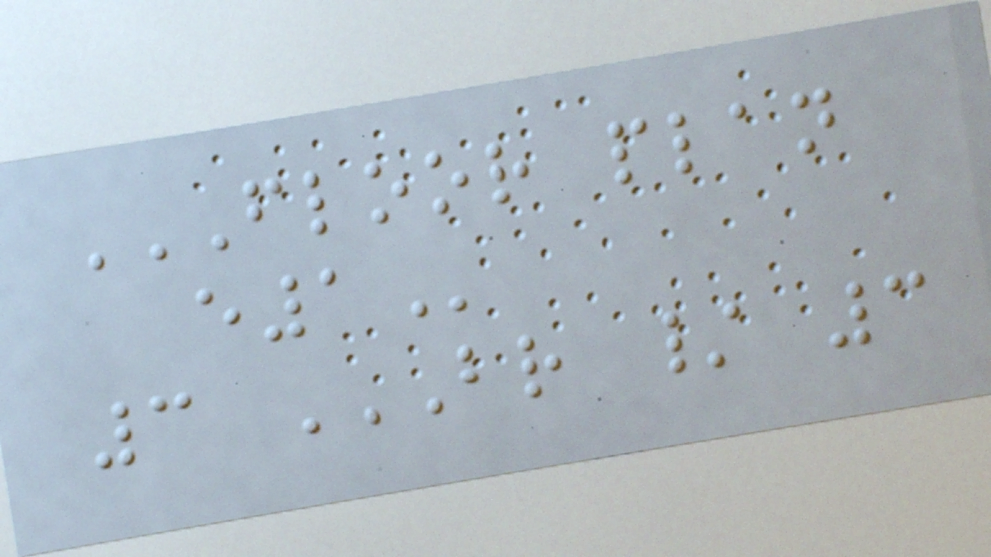FLOOR PLAN
E1
3 BR / 3
